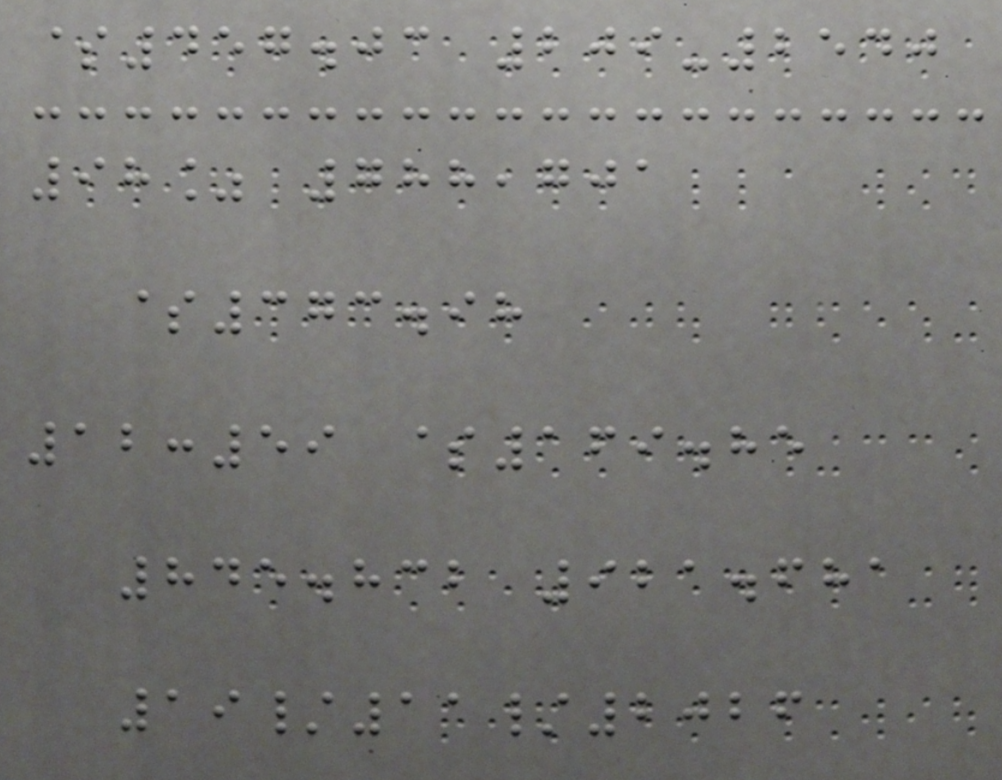$457.03 209-2540
98% 788,701
$373.98
12:59 $169.85
845.832 921.681
19/11/2026
